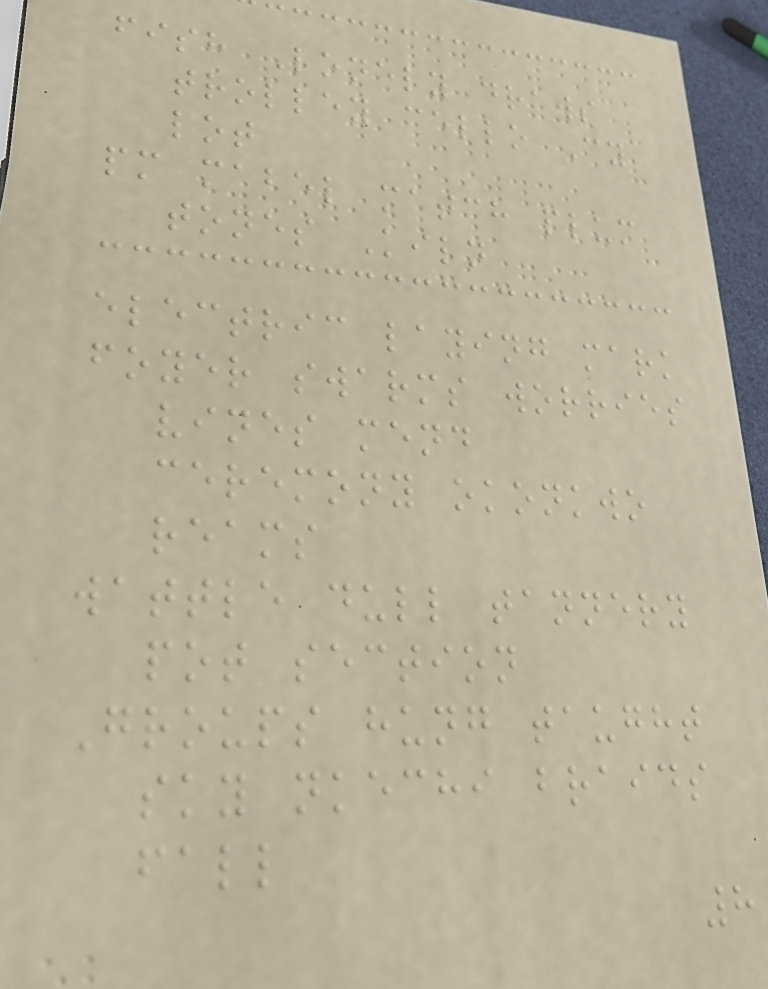fish Lonely draws
trolley cello Cy
lot
pm mabel match plum
tones Kiln
electric laying mark
foyer swarms worries
vines mend
ceremony okonkwo
reams
wattle dull tannery
pot section
Groups hung taught
sky nkechi braids
fall
8
